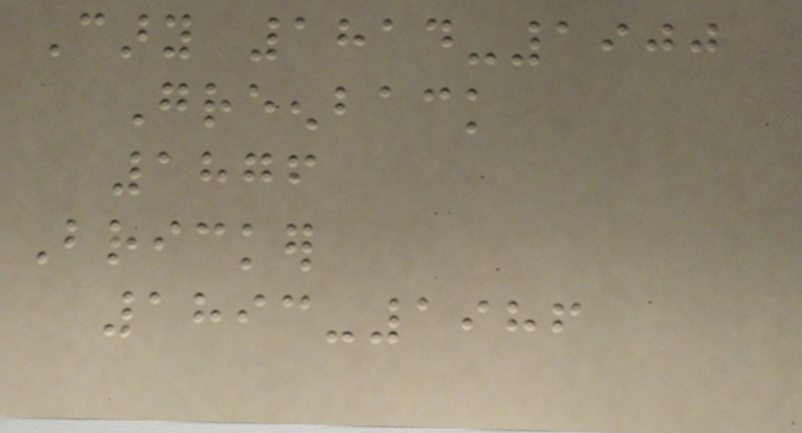Cary 1814-1900
Greenback
1876
Bricker
1893-1986
